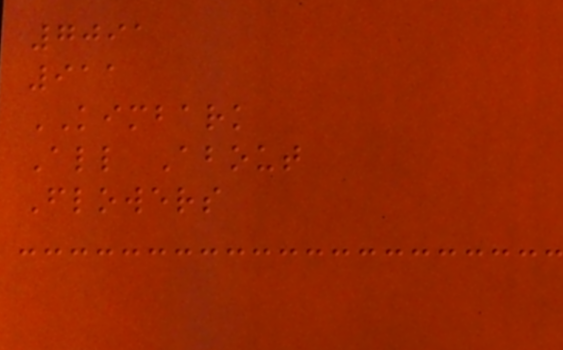7091
911
KIMBARK
All About
Flowers
